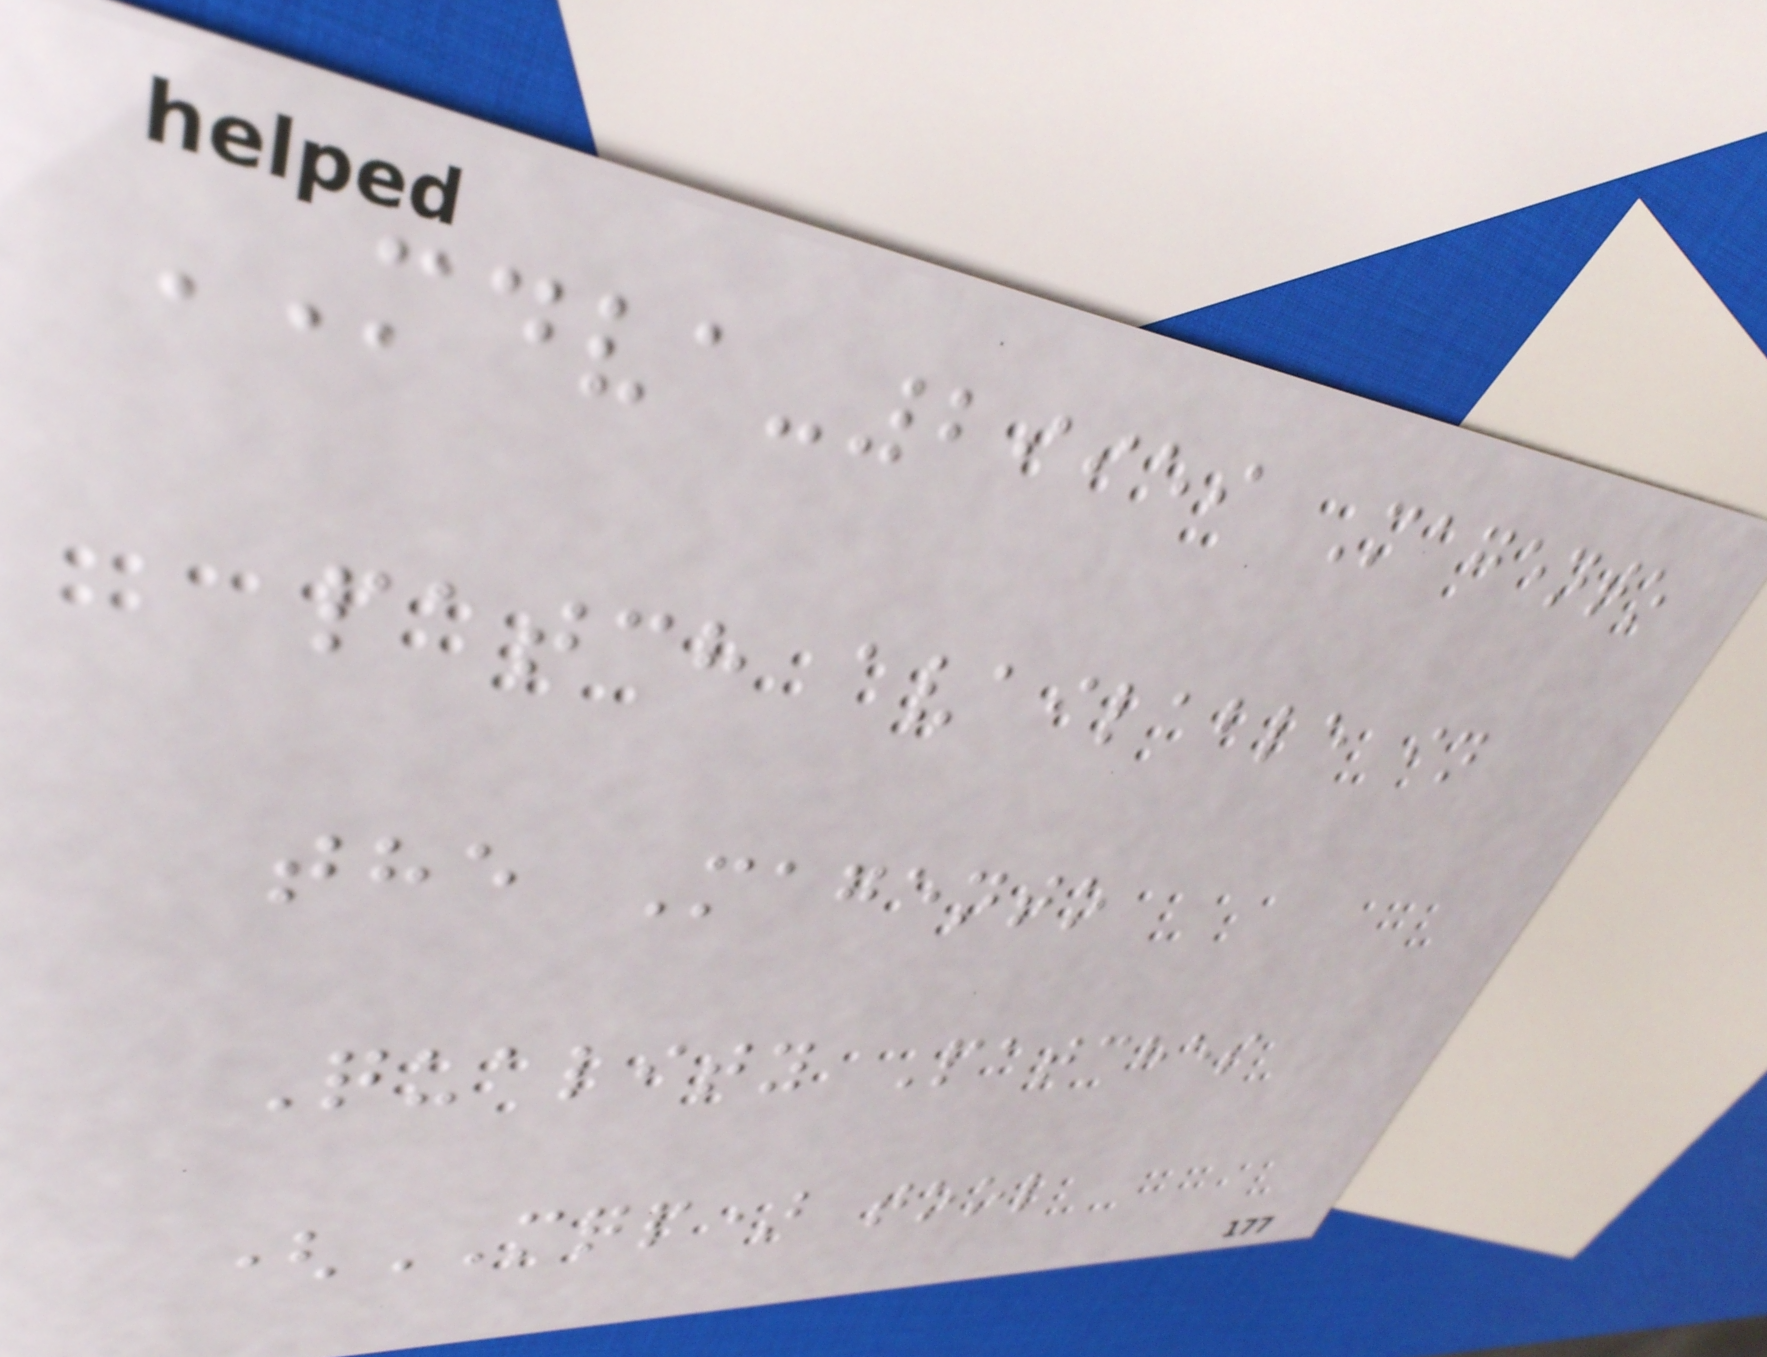MDVA-29959 Magento
patch available in
the Magento
Quality Patches
(MQP) tool
